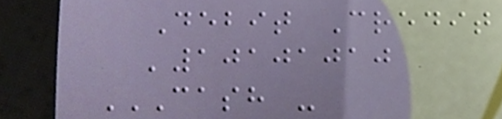Debit Credit
'10101010
CASH -
